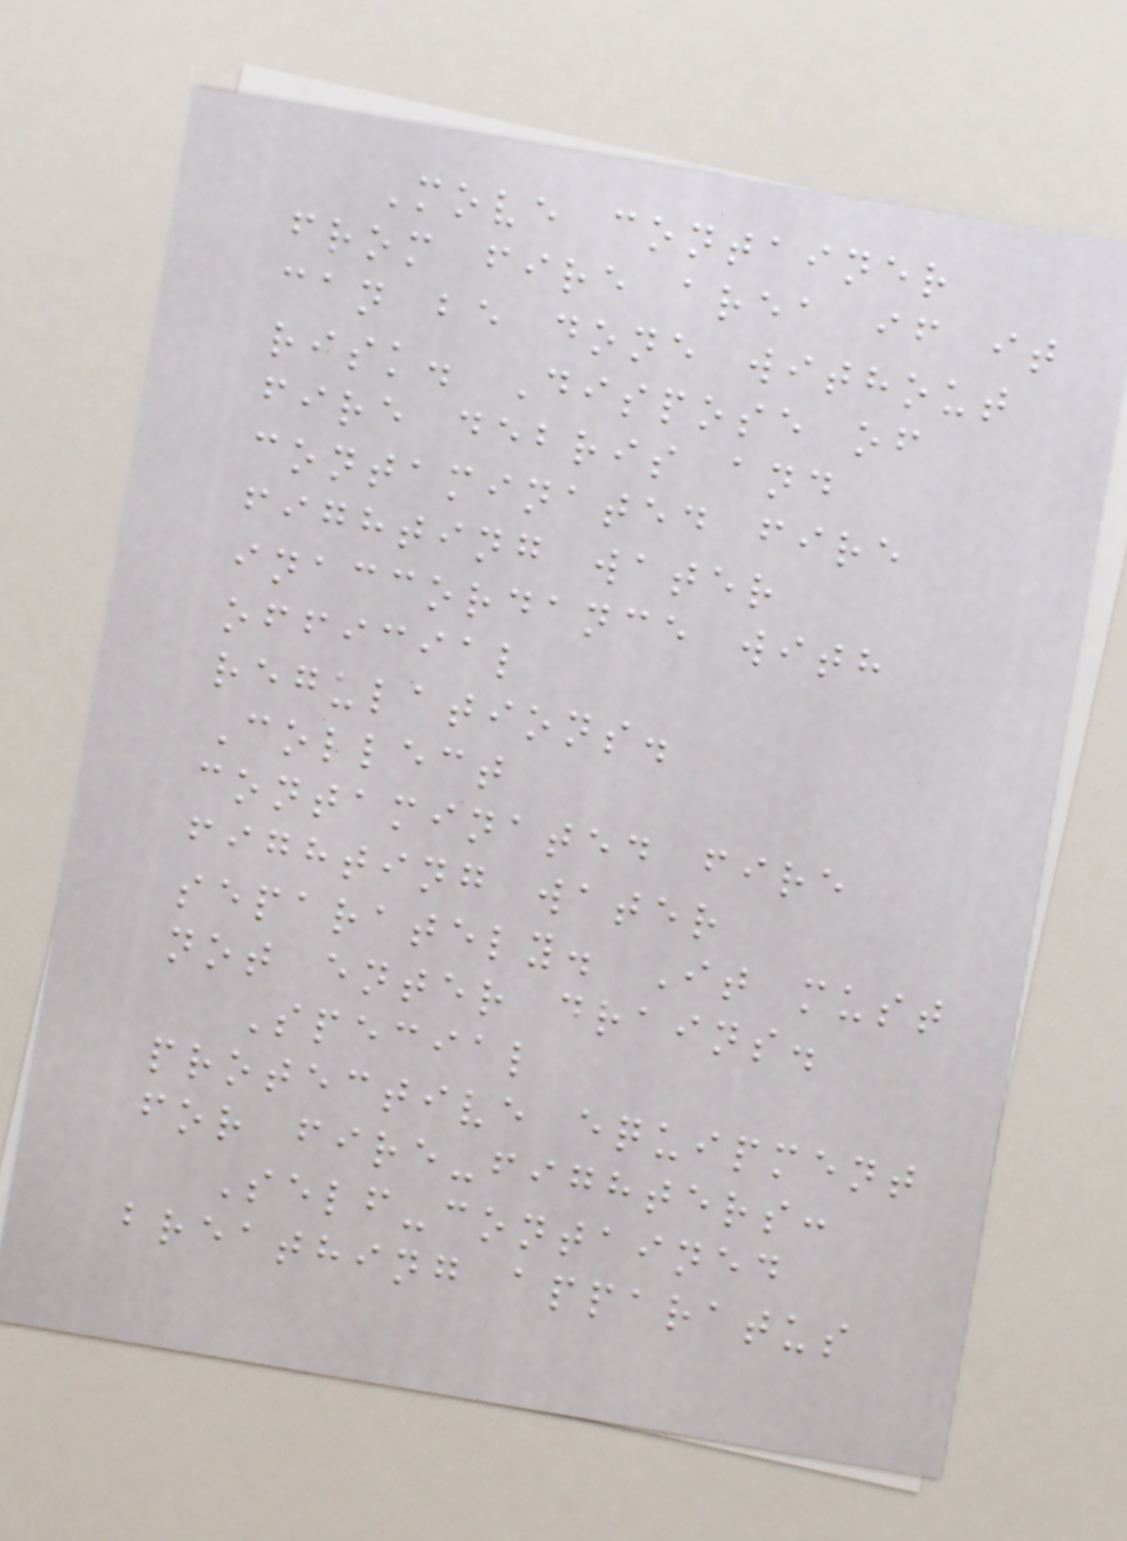Move container
from fire area if it
can be done without
risk. Dispose of
fire debris and
contaminated fire
fighting water
inaccordance with
official
regulations.
Collect
contaminated fire
fighting water
separately. It must
not enter drains.
Special
protective equipment
for fire-fighters:
Self-contained
breathing apparatus
